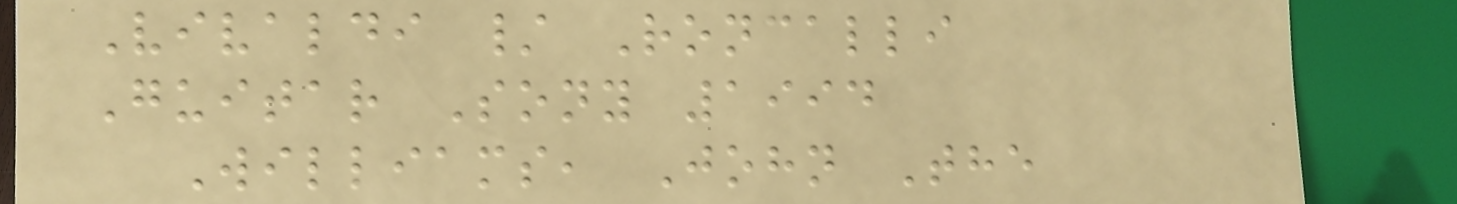Vivaldi / Roncalli
Guitar Sony 1994
Williams, John The
